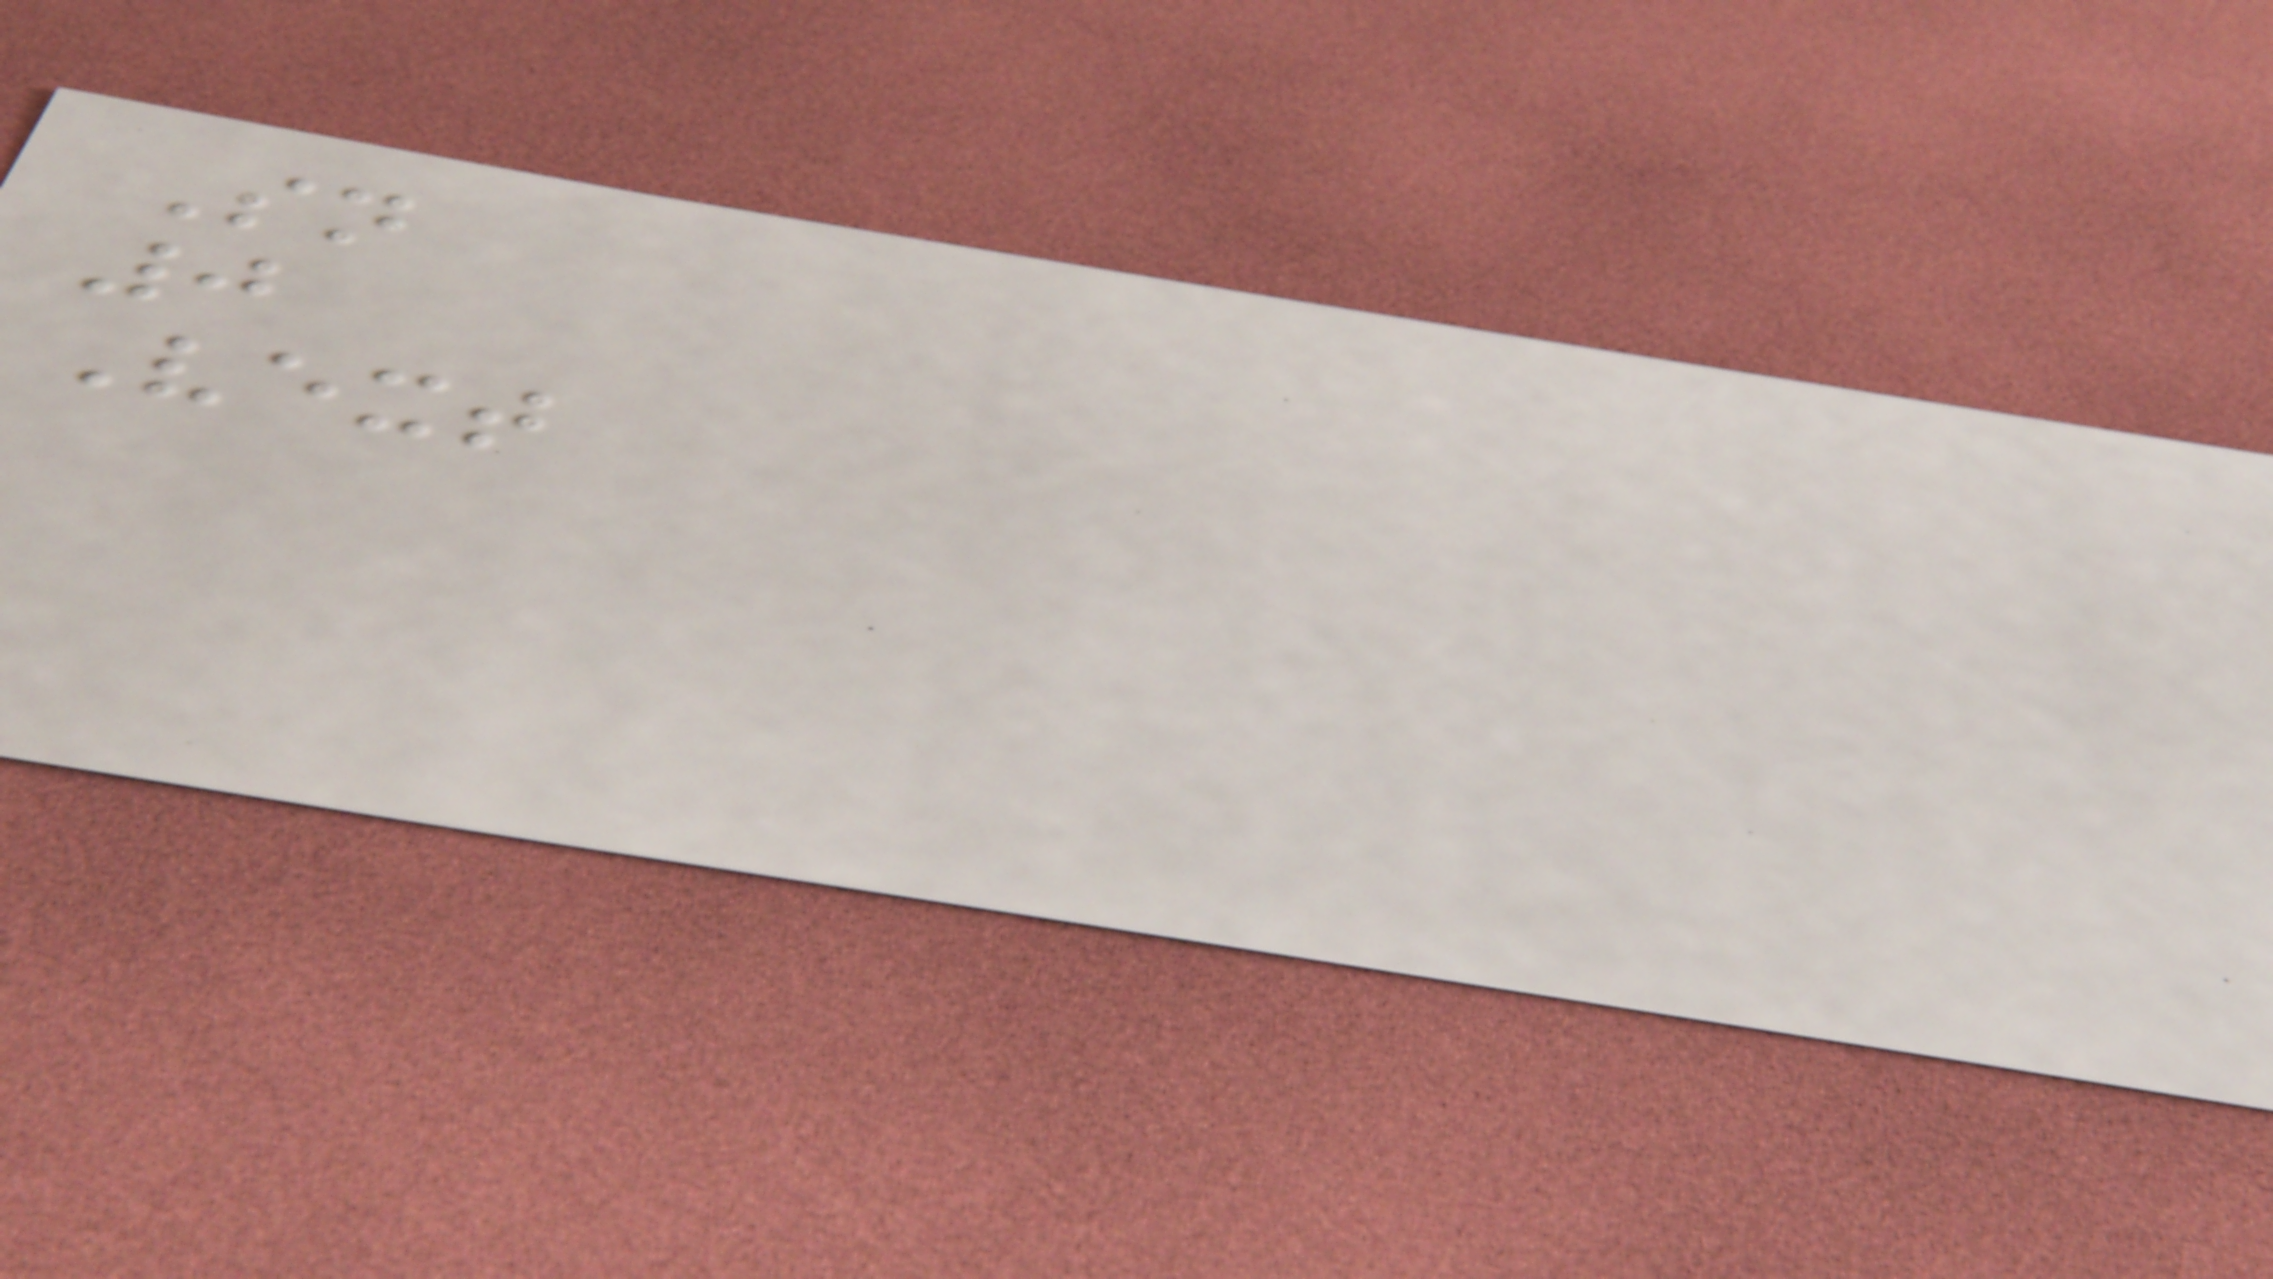Sn
0
Vext
